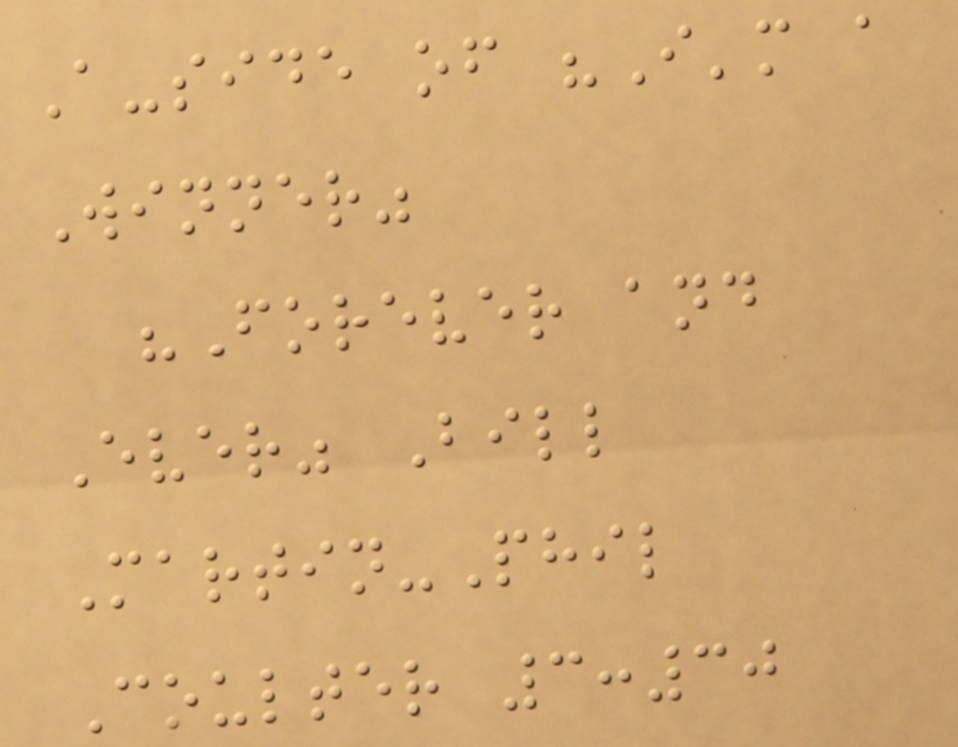A-side of "I'm a
Winner"
"Forever and
Ever" Bill
Martin-Phil
Coulter 3:30
